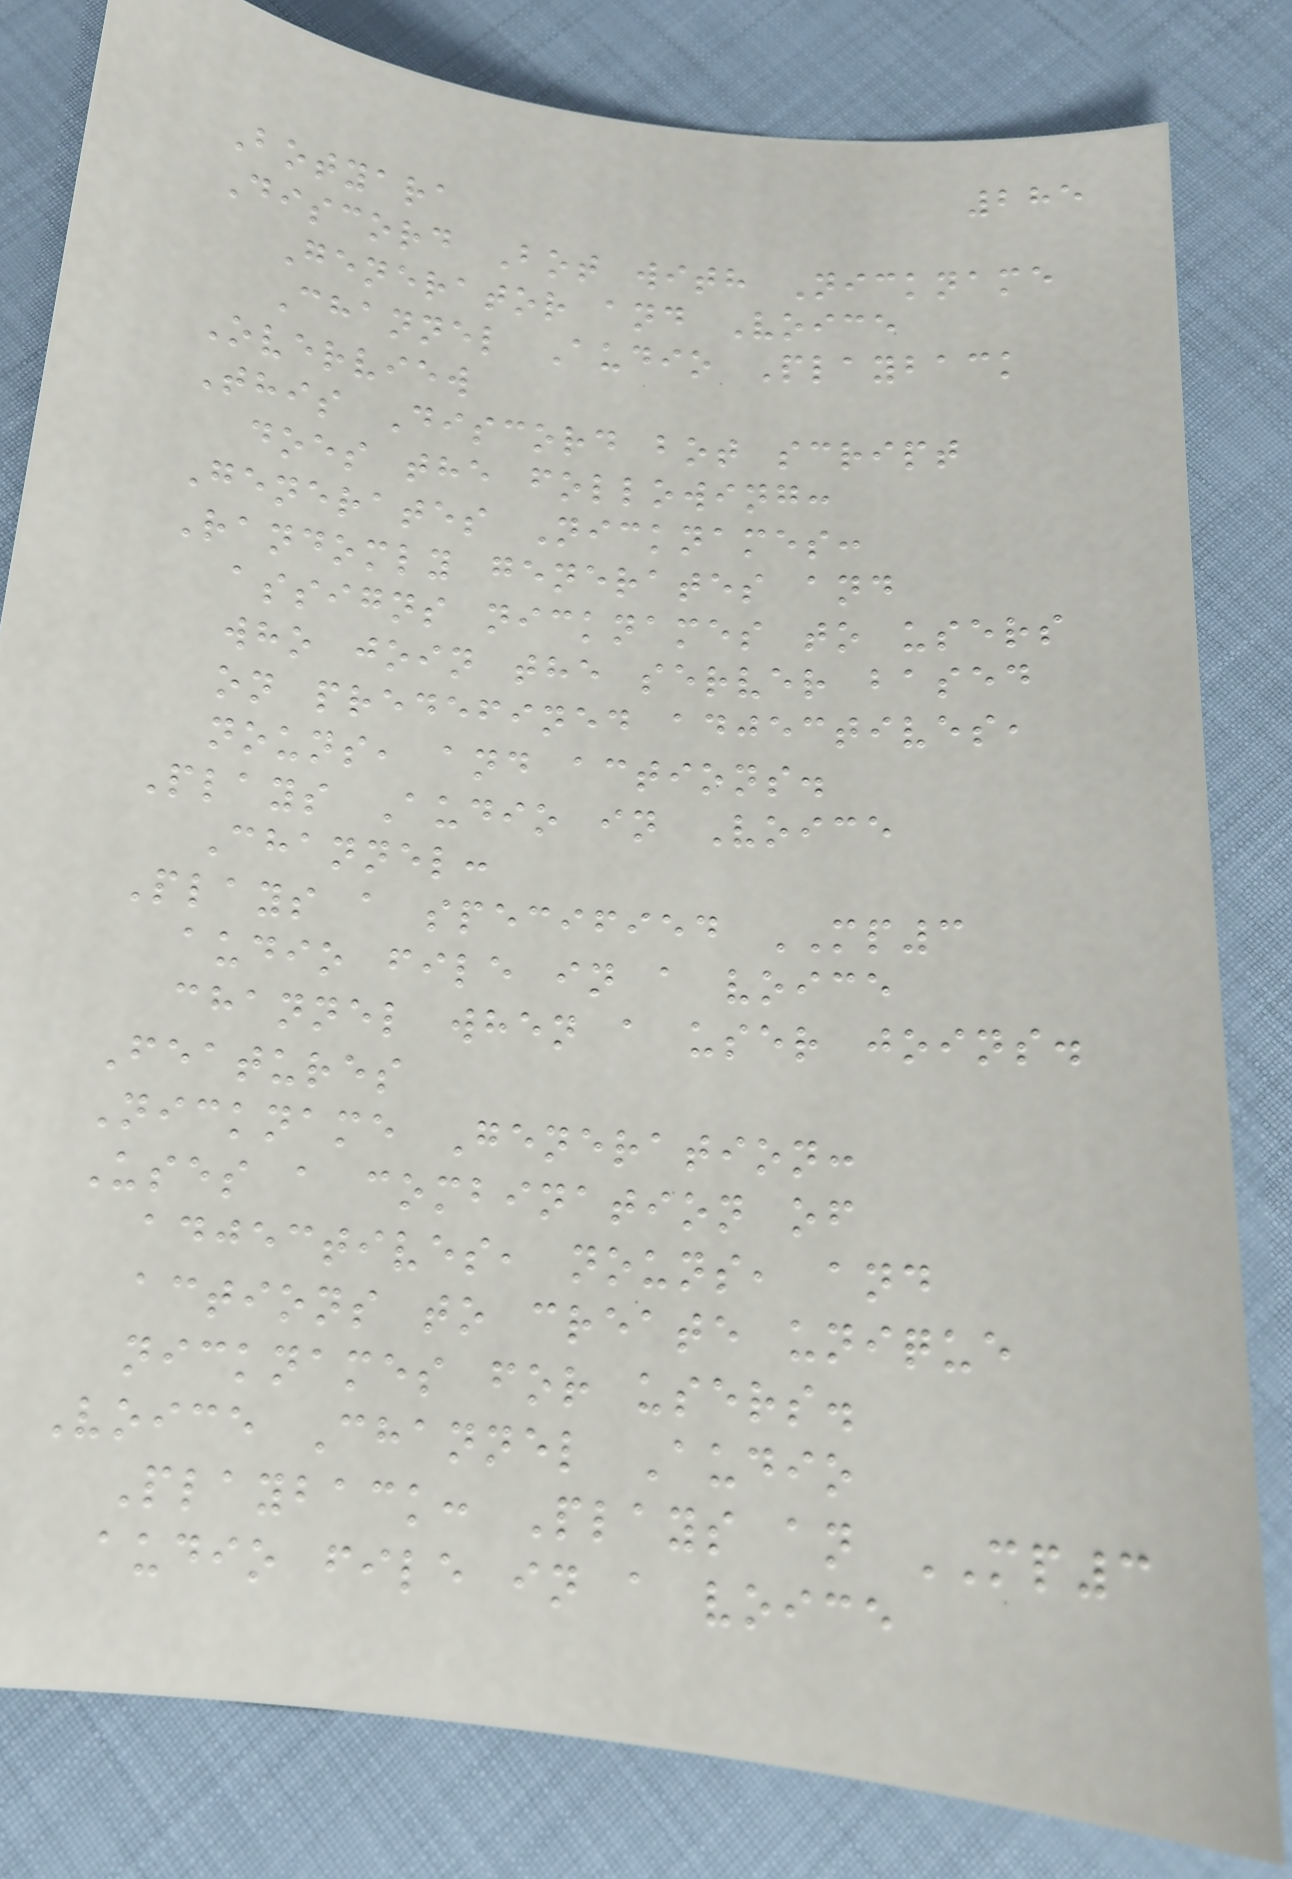285
Botyara
Discord Bot with Nickname
Generator and Voice
Channel Audio Playback
Overview
This Discord bot script
does the following:
Generates Nicknames:
Randomly generates and
assigns nicknames to users
who join the server based
on predefined adjectives,
nouns, and actions.
Plays Audio in Voice
Channel:
Plays a specified MP3
audio file in a voice
channel when a user joins.
Features
Nickname Generation:
Uses a combination of
adjectives, nouns, and
actions to create unique
nicknames for users.
Voice Channel Audio
Playback: Plays an MP3
audio file in a voice
